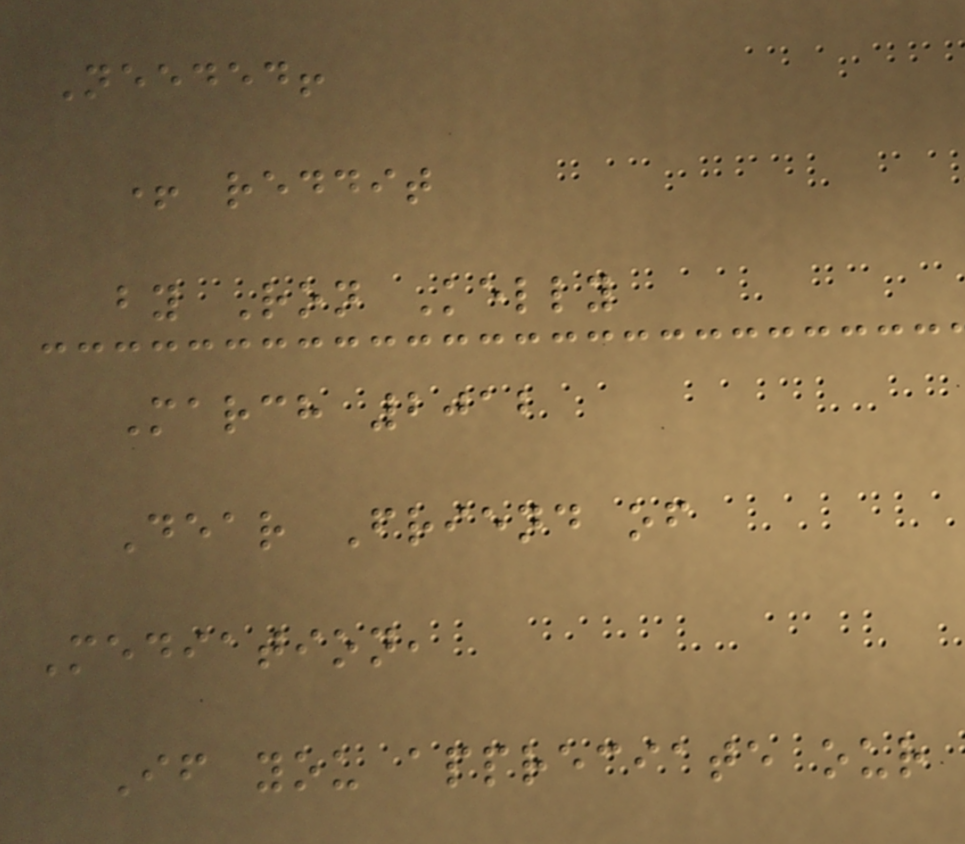Needed!
+ reddit
by Ron Kelly
March 2012
Dear Friend of
Mediation,
If you appreciate our
